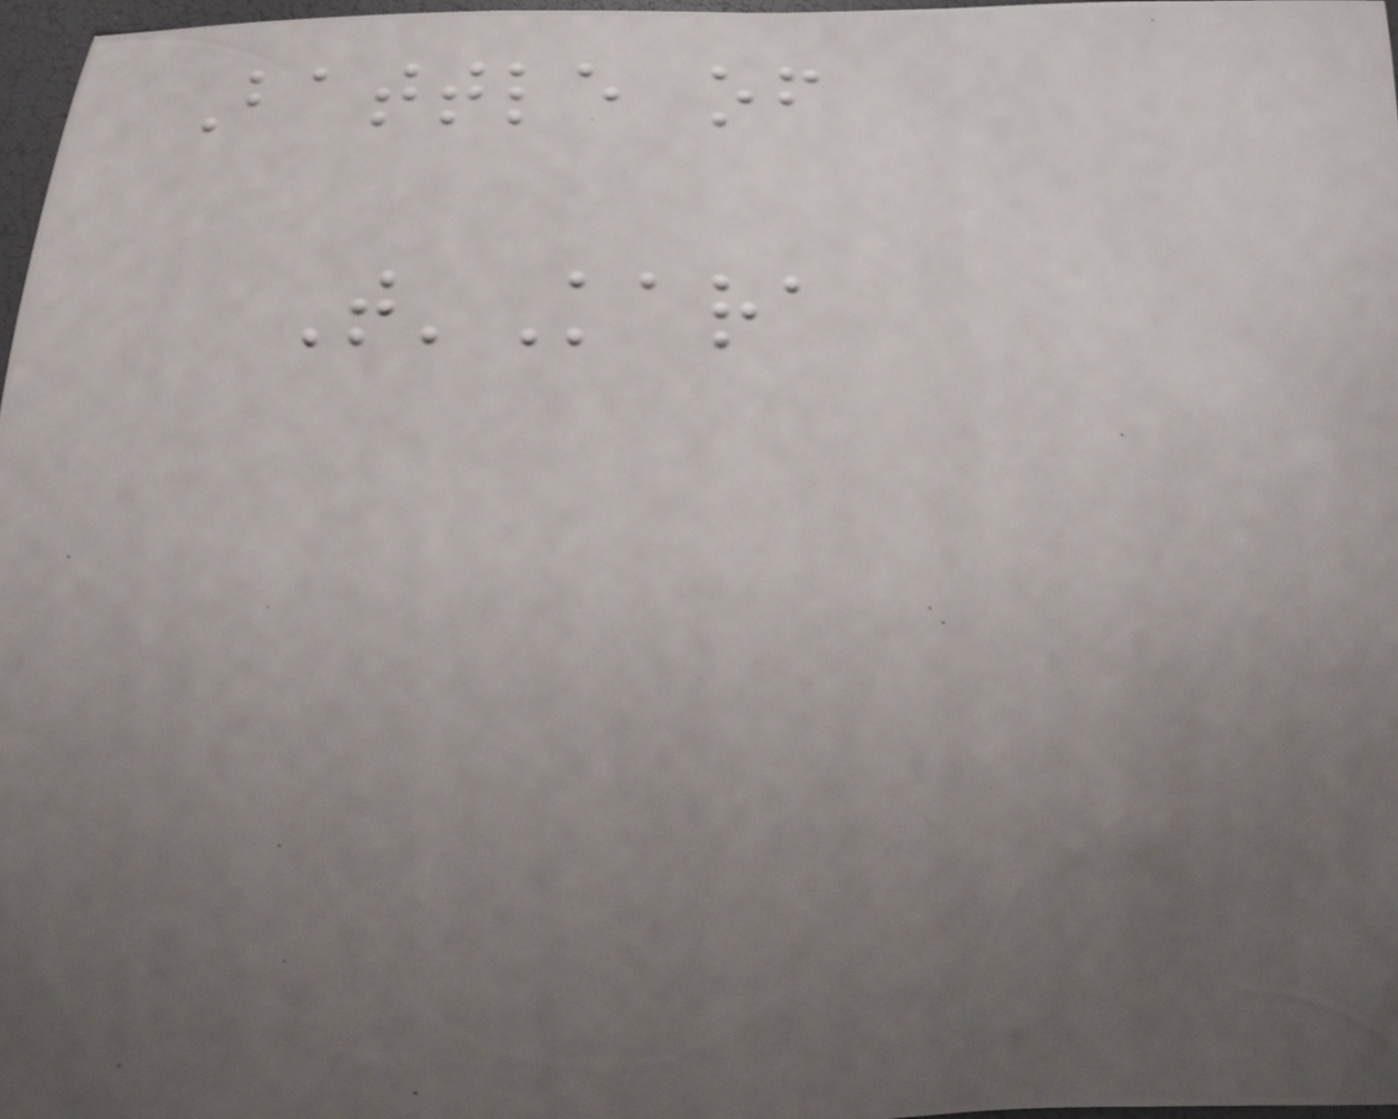Battle of
T'Kara
